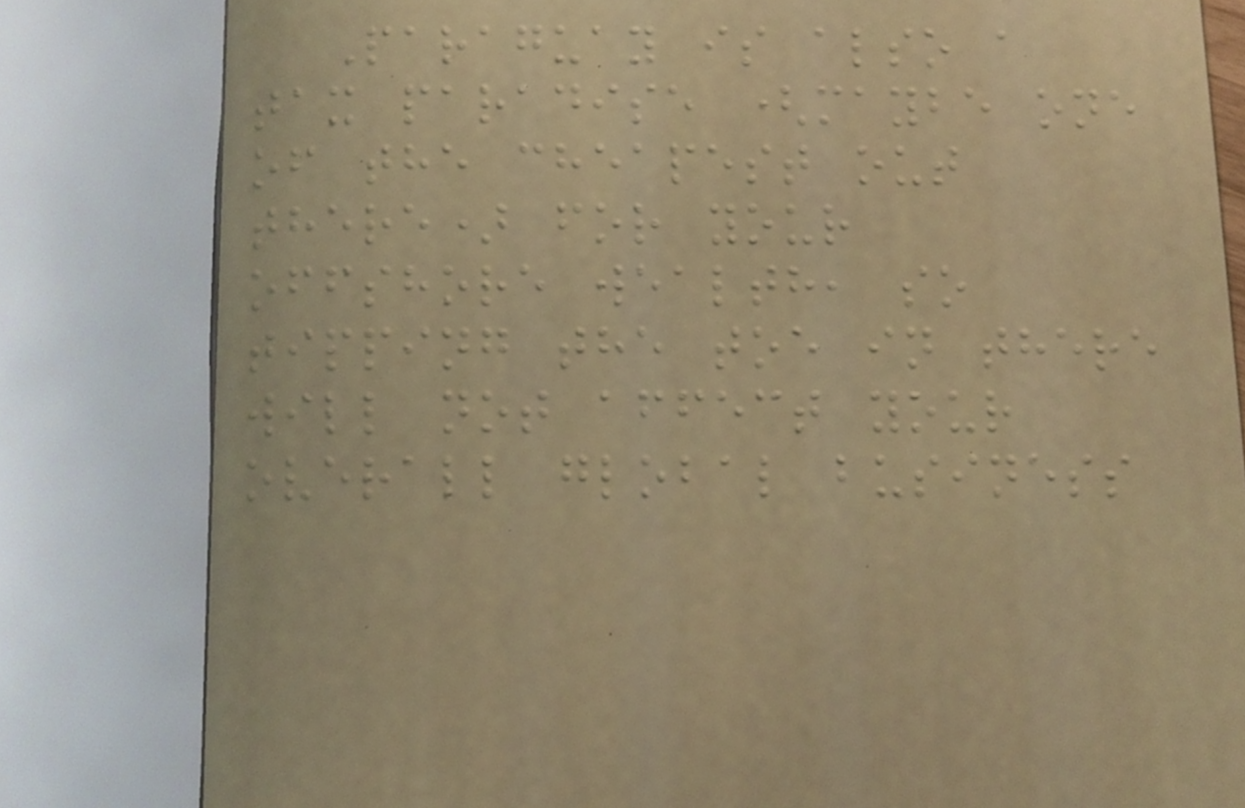Paraguay is also a
tax paradise (maybe one
of the cheapest out
there) for your
offshore wealth, so
tipping the toe in there
will not affect your
overall global business
